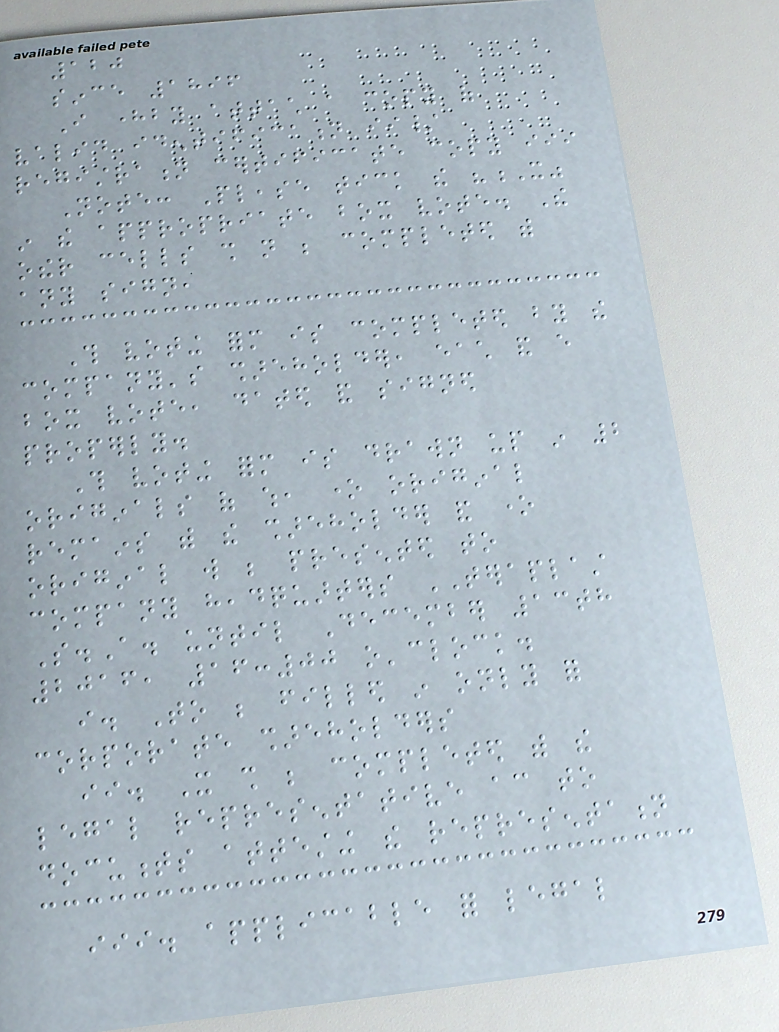120
since 1896
I hereby attach a copy of
valid identification ii/
registration certificate copy iii
Note: Please tick the "X"
in the appropriate box vote. The
other cells shall not be completed with
any sign,
This voting form is completed by the
company's shareholder, each and every
box vote, dated and signed
properly.
This voting form is drawn up in 2
originals of which, one original
remains with the shareholder and one
original will be presented to
company headquarters TERAPLAST
S.A. until December 13th
2016, 16:00 o'clock.
i. To be filled in only for
corporate shareholders
ii. It shall be completed with the
legal representative according to
documents attesting the representation
iii. applicable for legal
